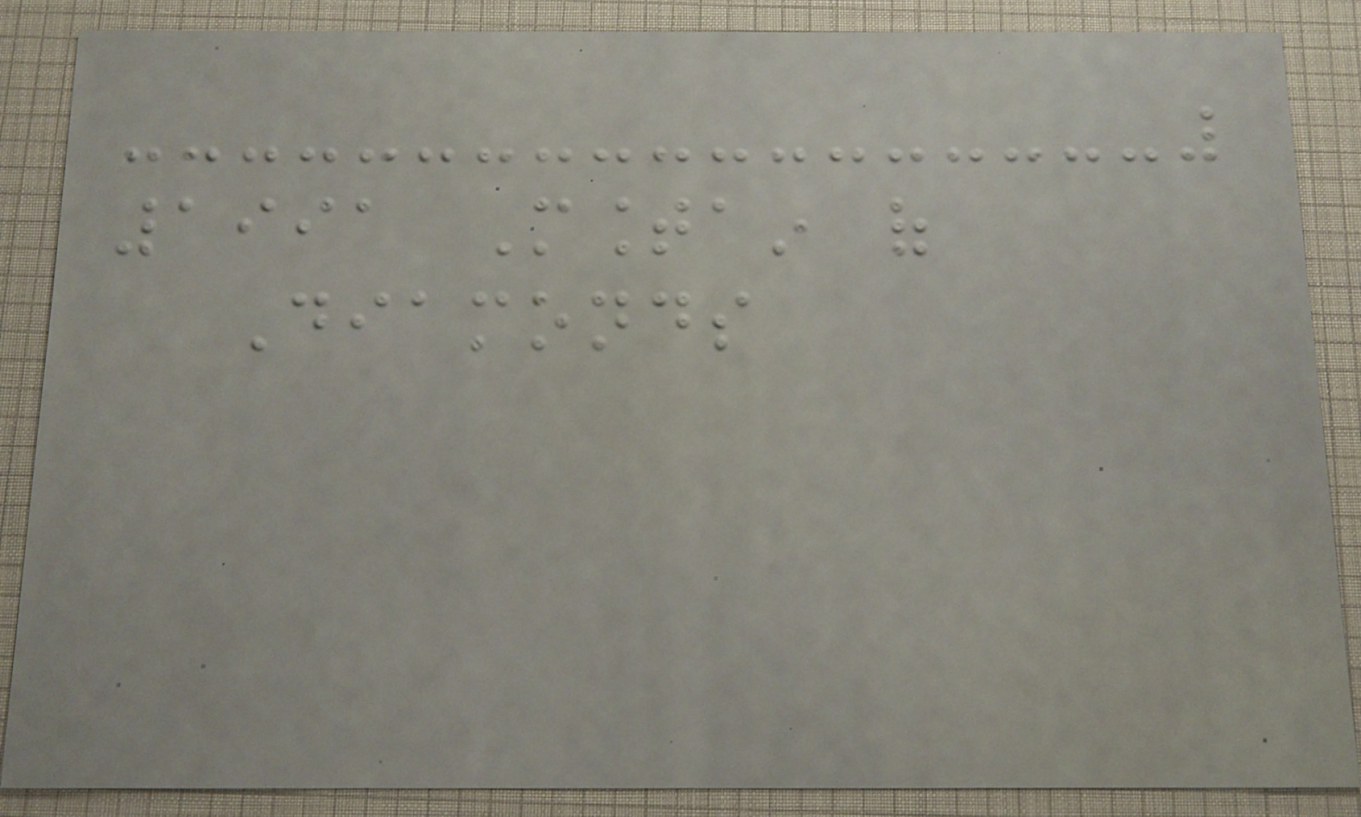1991 Mountain of
Diamonds
